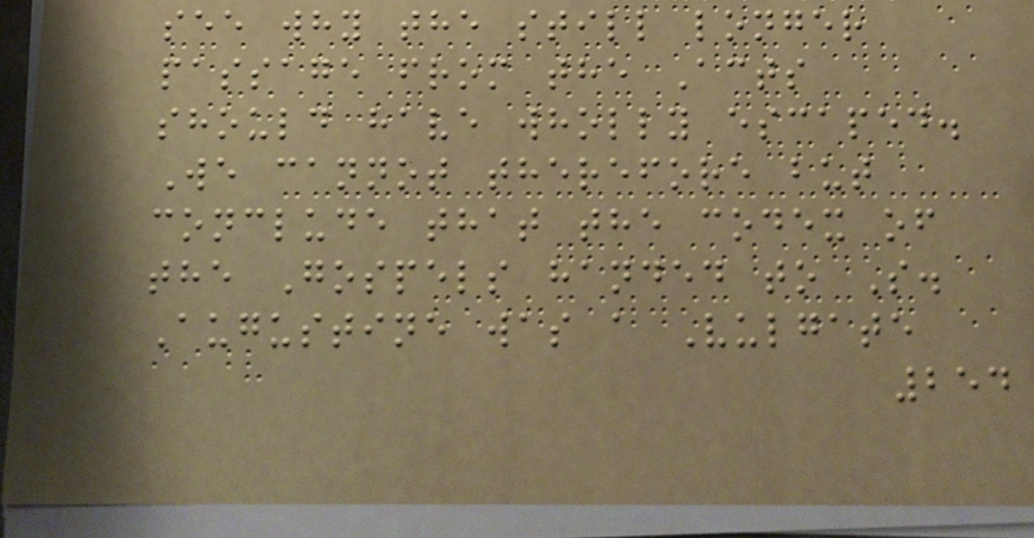see why the still longer
passage from the Acts
should have wholly escaped.
We cannot therefore but
conclude that the codex of
the Gospels handed to S.
Augustine was a Vulgate
254
